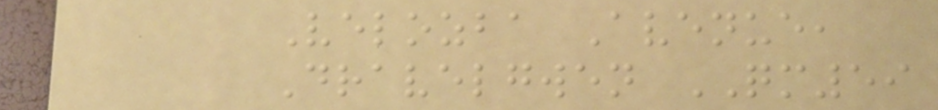Velozba Avenue,
Dravelgwen QM59
